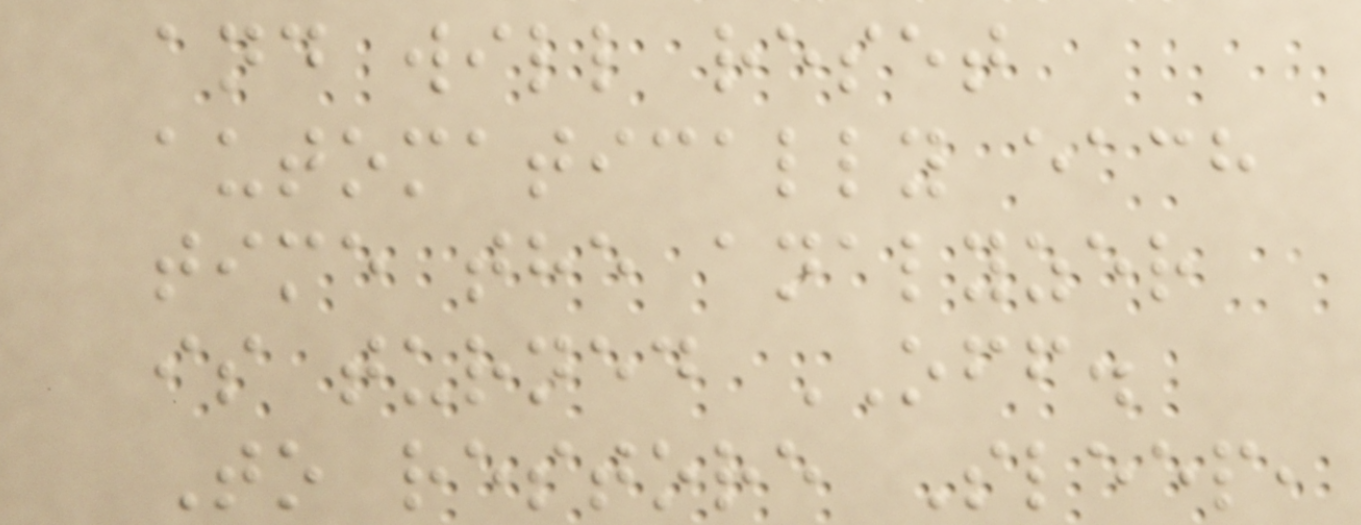and will reset
automatically each
time the analyzer
is turned OFF.
To restore Sleep,
